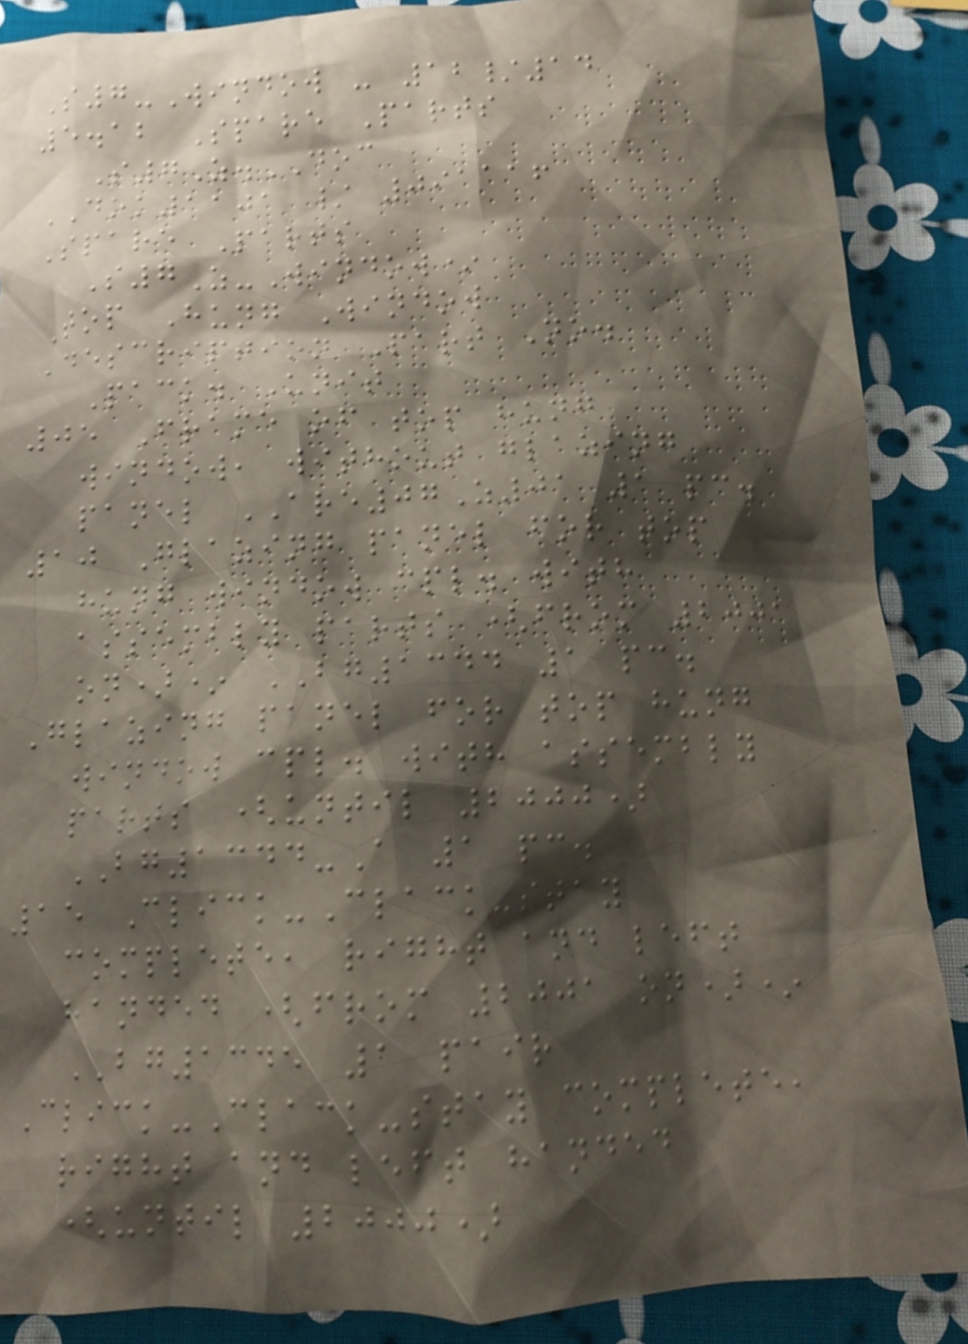S7-Window - 12/14
5.12 Spare Parts
S7Z.DOC
DOK1101 / 091116
Spare Parts
S7Z-Window*
Top Hung Window
Description Part No.
Pack. Unit
05 Frame of top hung
window, without glazing
panel ARE07Z01 1 pc.
10 Glazing panel for top
hung window cpl. with
assembly parts (from 2001
on)* BG1344 1 pc.
Glazing panel for top hung
window cpl. with assembly
parts (until 2000)
BG1344-A 1 pc.
15 Click-Clack-stay
complete, right and left
handed (from 2001 on)*
BG1345 1 pair
Click-Clack-stay complete,
right and left handed
(until 2000)
